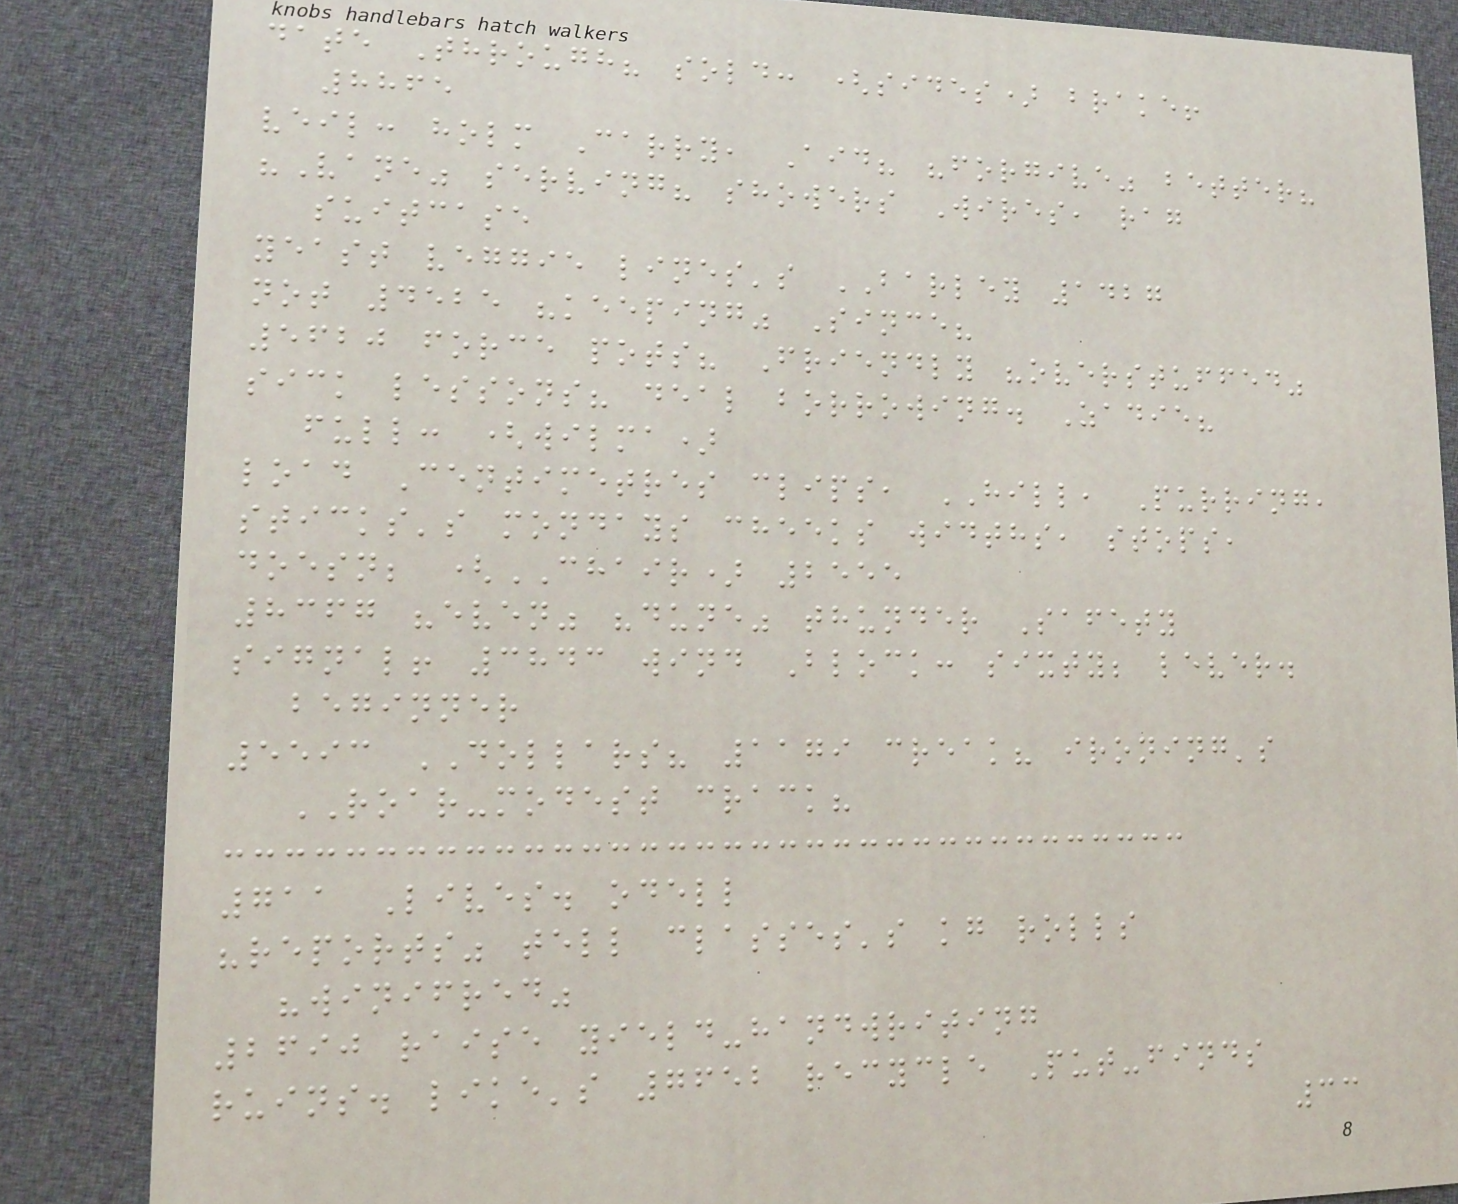date Through? sold: (sides) brake!
8865
veil: holm Carry, Aid? "forgive" better?
"Vane" serving? showers Wires, rag
suitcase
yeast veggie lines's BARLEY 1427
not 4525 "keeping" Since?
5620 force pots? Friendly "overstuffed"
sick lessons? deal borrowing. Zadie?
full: (wilma)
load Centimetres clips, HILL, Purring,
sticks's mondays cheeks widths, stops,
doesn; (CHAIR) 2555
8367 "even" "dune" thunder Safety
signal! 3843 wind Block: sixty; lever.
beginner
5593 DOLLARS? 1179 creak? ironing's
ROAR-modest crack?
711 Lives. odell
"reports" tell classes's kg rolls
"winifred"
2690 raise yield-handwriting
ruins. like's 7652 recycle Put-finds
33
